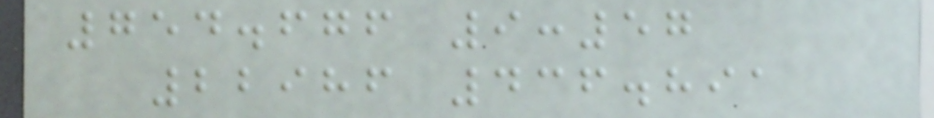754.676 9:57
22986 436.891
